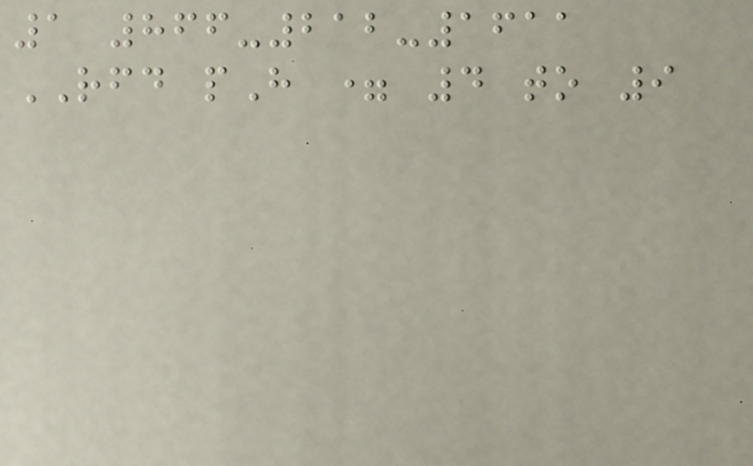1 866-212-1611
RFD pH = 4 to 9
